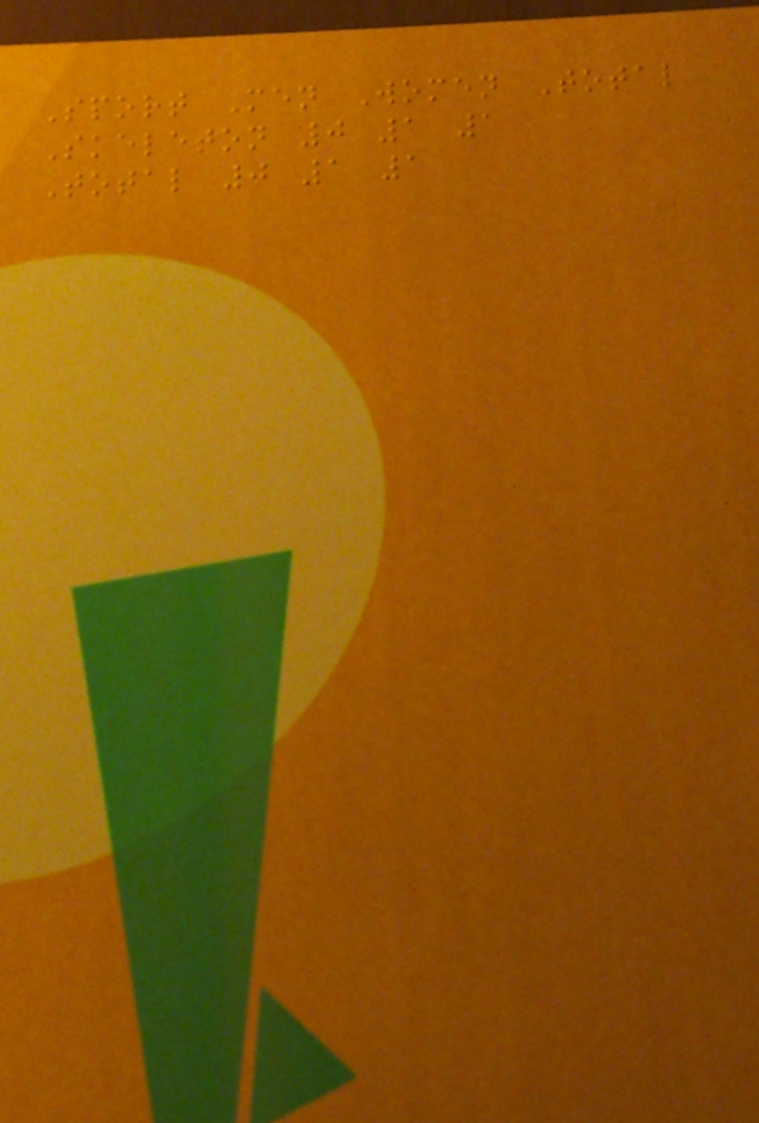Sport Men Women Total
Skeleton 0 1 1
Total 0 1 1
